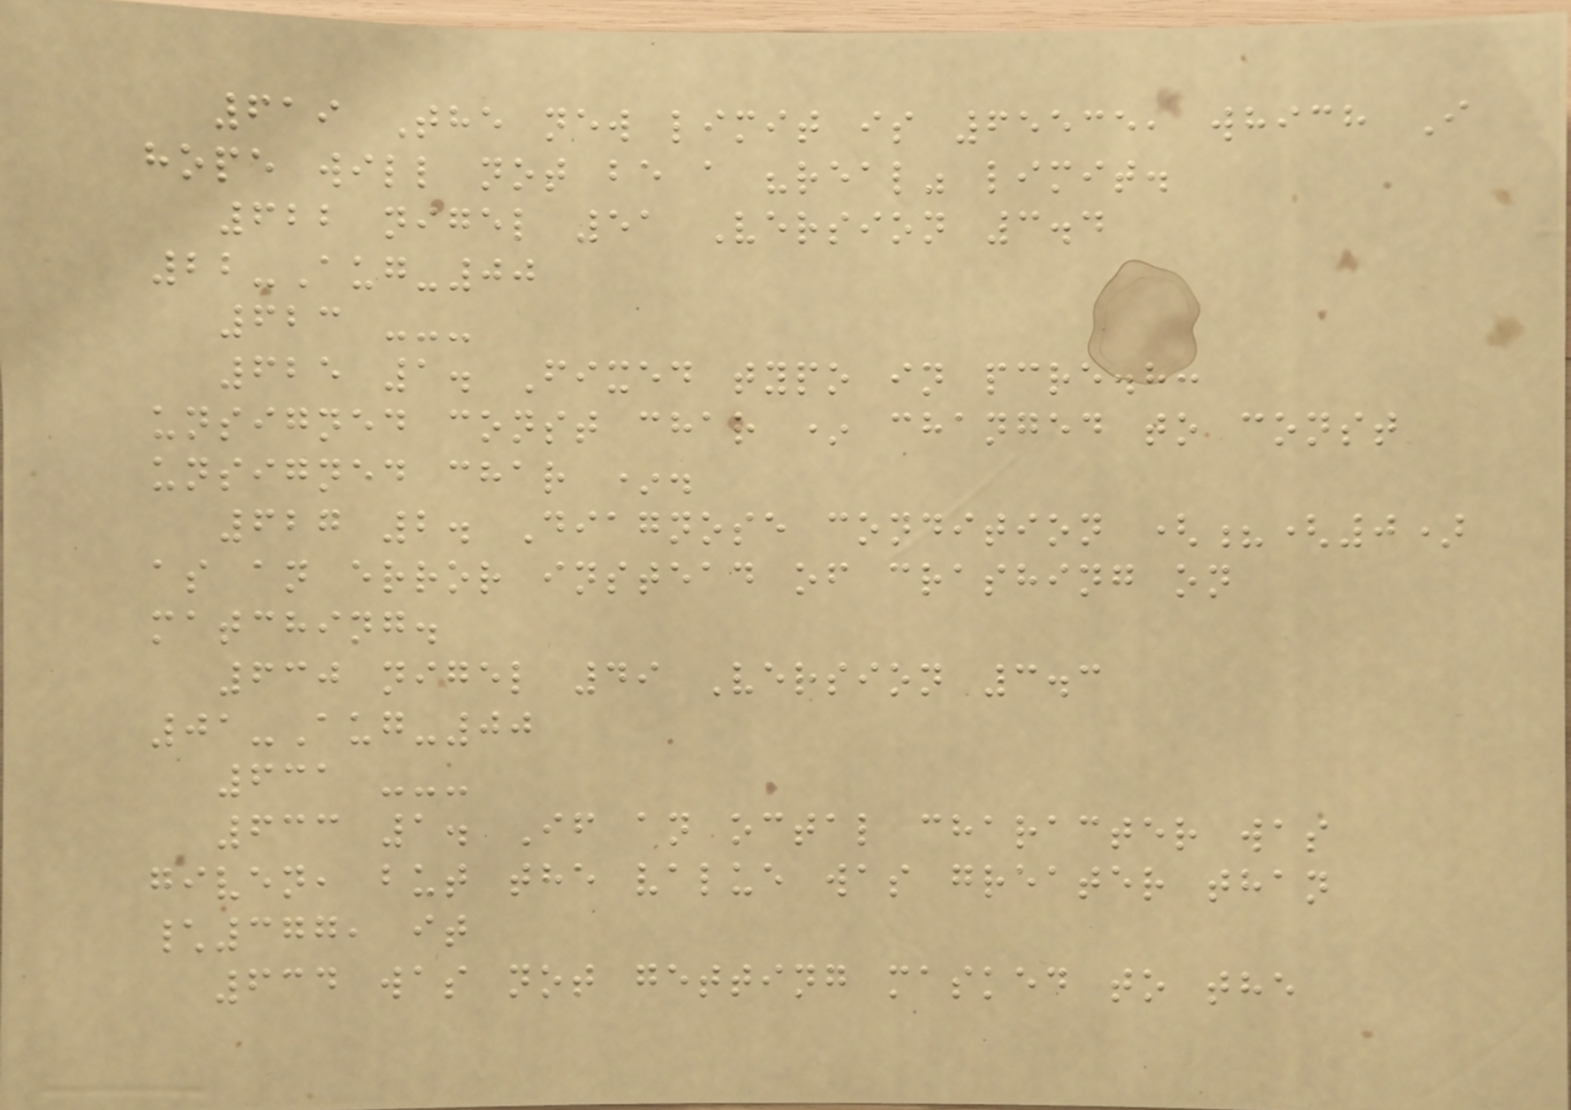619 The new limit is 65535, which I
hope will not be a "real" limit.
622 nigel 51 Version 3.4
22-Aug-00
623 ---
625 1. Fixed typo in pcre.h:
unsigned const char * changed to const
unsigned char *.
627 2. Diagnose condition (?(0)
as an error instead of crashing on
matching.
630 nigel 49 Version 3.3
01-Aug-00
631 ---
633 1. If an octal character was
given, but the value was greater than
\377, it
634 was not getting masked to the
